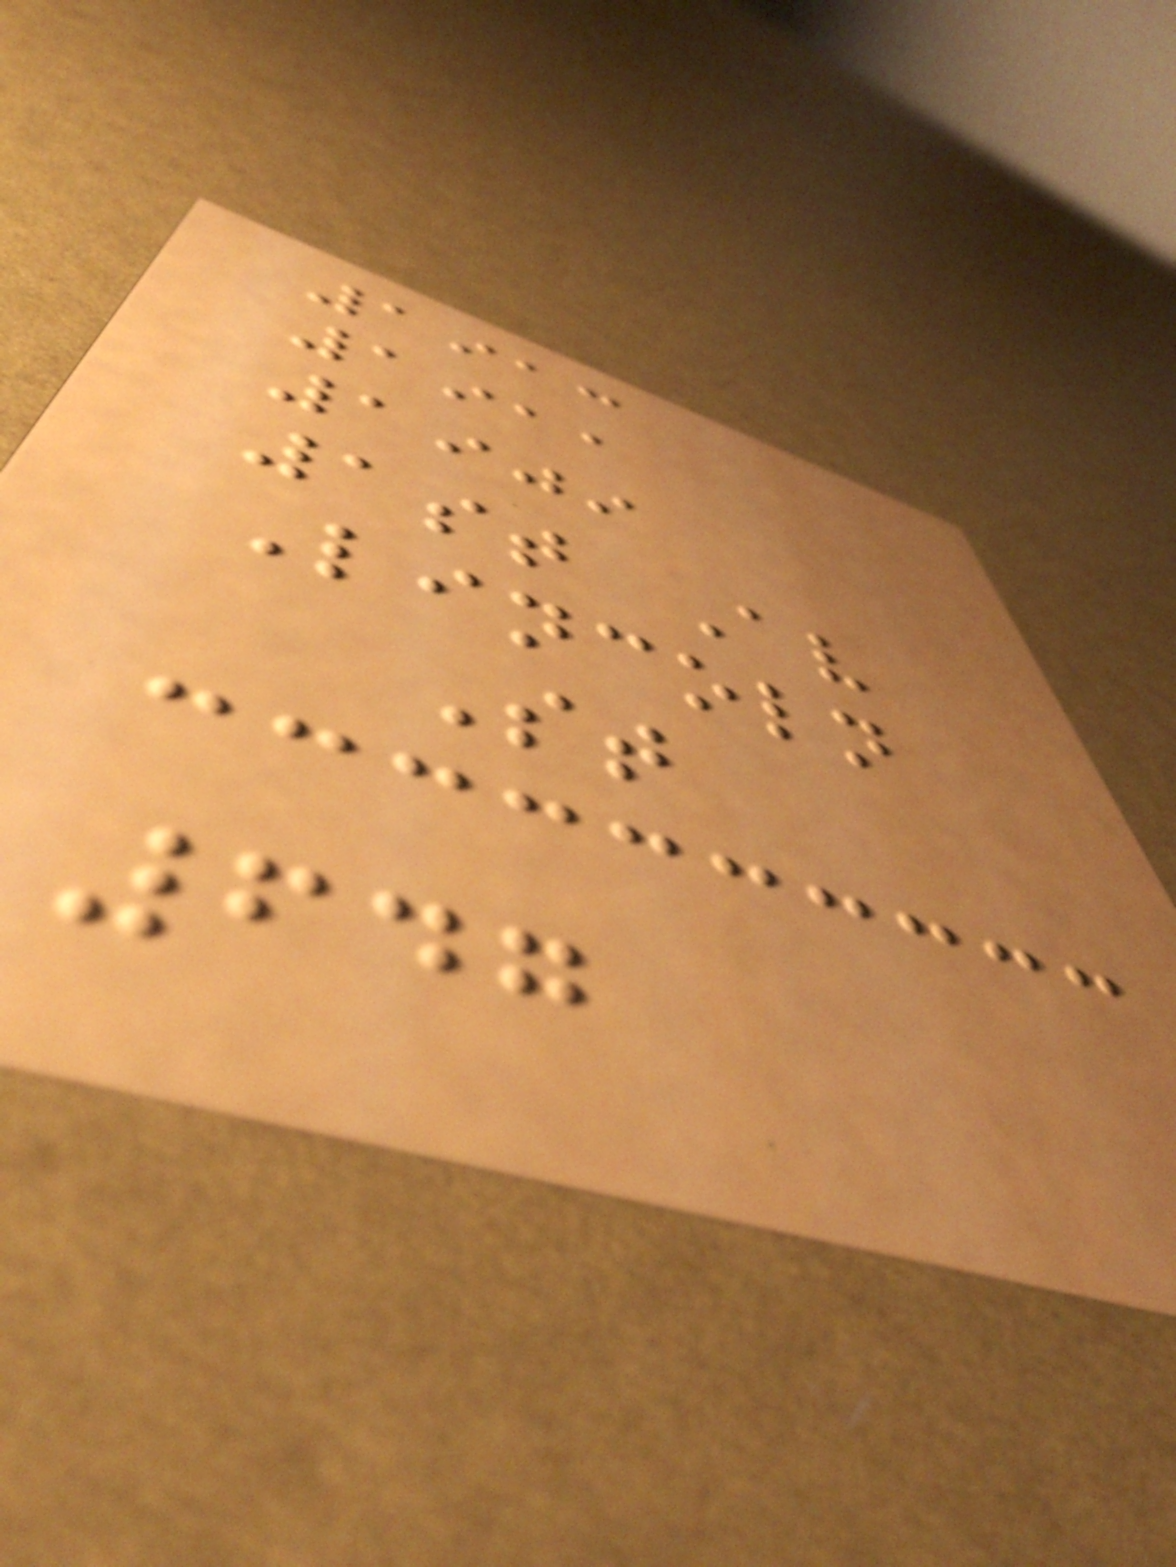1913
1911
1909
1st Av
Lincoln
St
647
